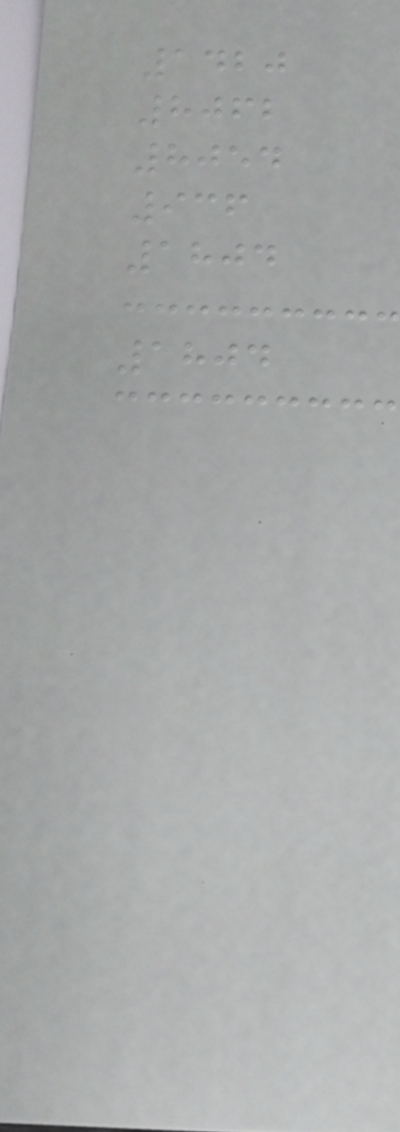1420
8062
8054
936
1804
1804
